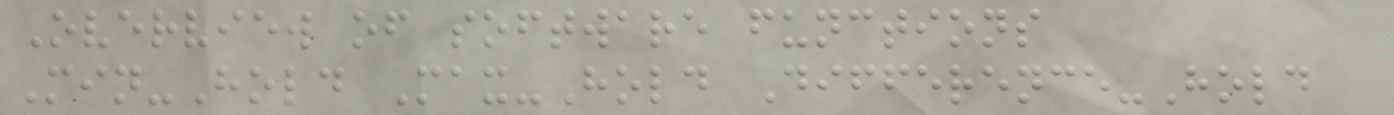Overview of software functions
Min-Hold Max-Hold Difference-Hold
